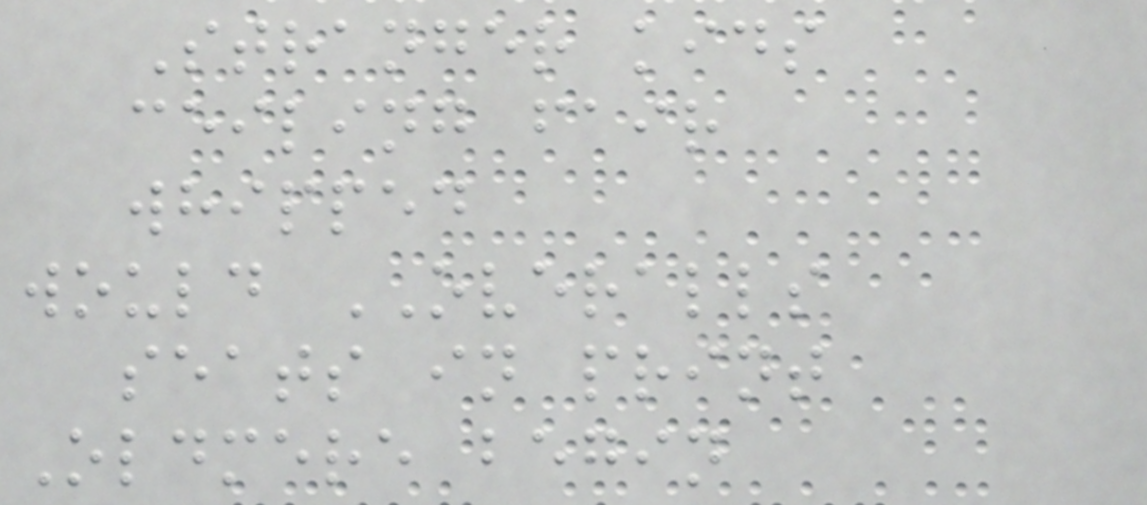Stranger kids
ceiling fair
whipped
would OVERALLS
seats in print
Oldmere begin
